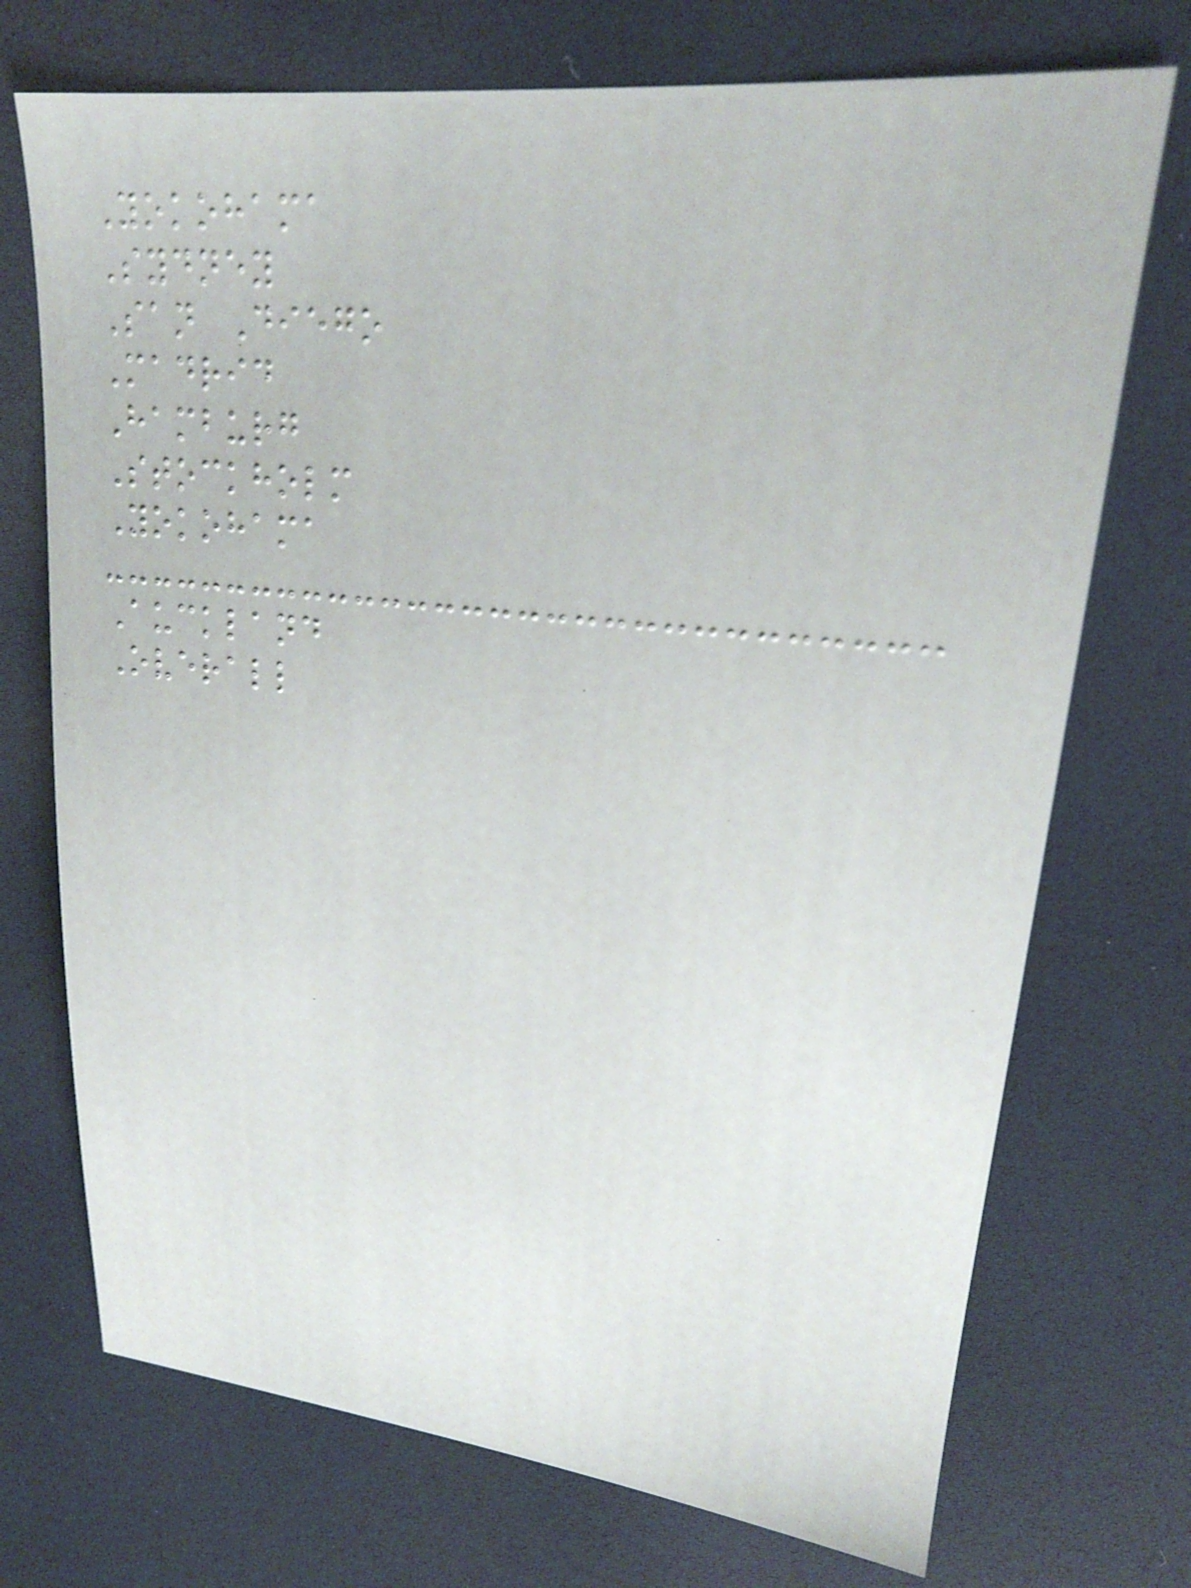Yokohama
Sydney
San Diego
Madrid
Hamburg
Stockholm
Yokohama
Auckland
Overall
